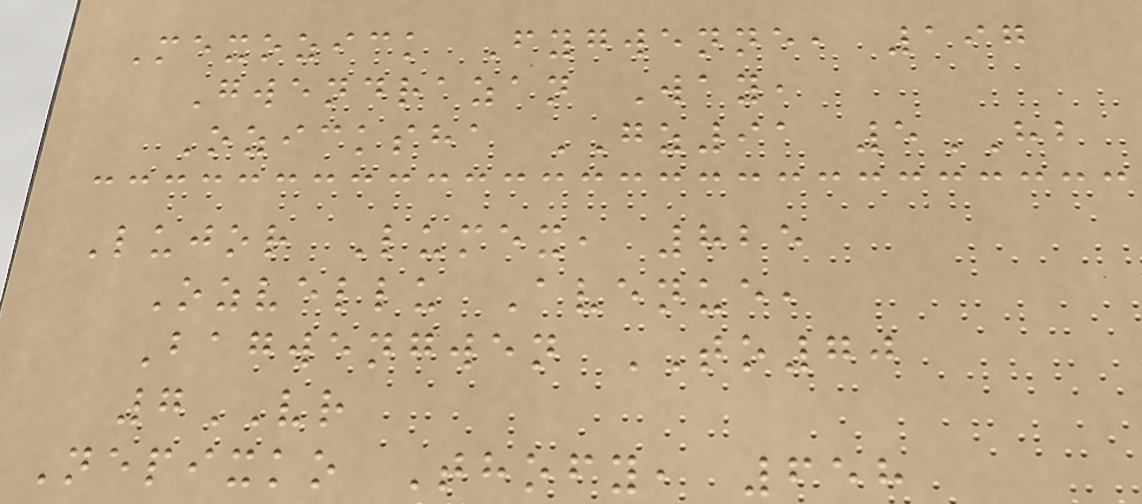Mexozick Fygwenne, 197
Gwendrazan Way,
Ozicksha GZ91 5HB
Lujor Lumex, 825
Ozvellu Avenue,
Bagwengwen TO70
7VR
Nepixko Thofy, 658
